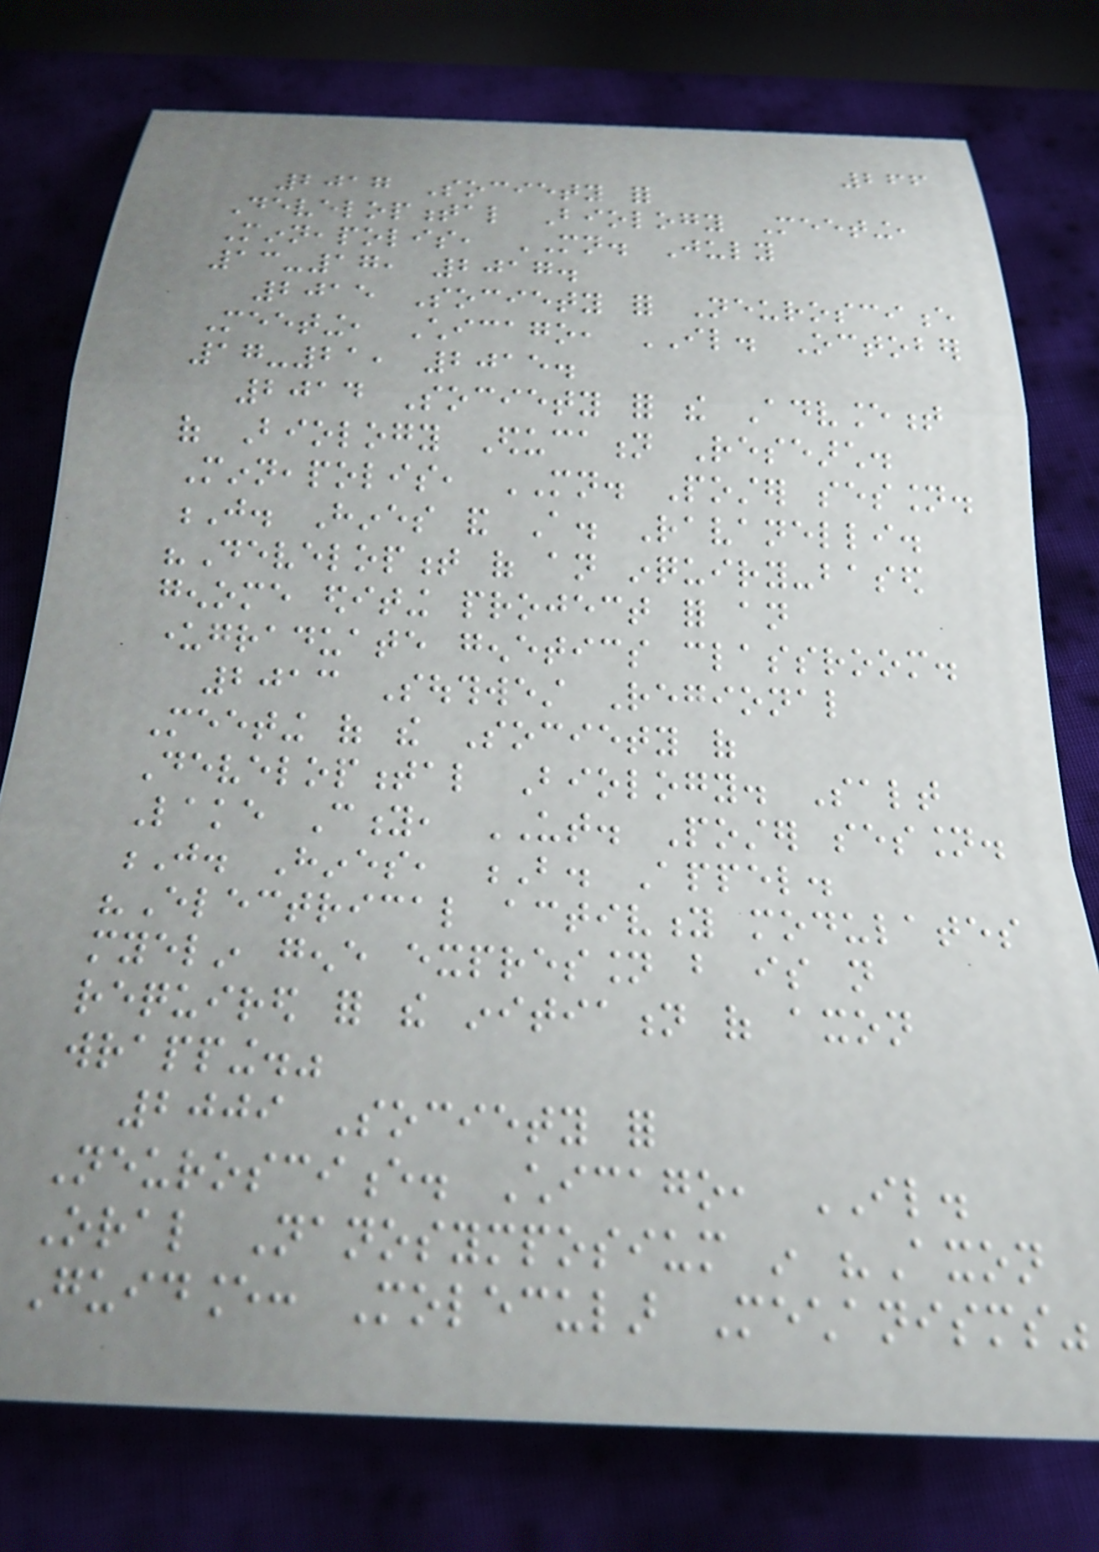266
2017 Society for
Developmental Biology Meeting,
Minneapolis, MN. July
13-17, 2017.
2015 Society for Neuroscience
Meeting, Chicago, IL. October
17-21, 2015.
2014 Society for the Advancement
of Biology Education Research.
Minneapolis, MN. Poster session.
J. Hines and A. Ravanelli.
"Development of an inquiry-based
genome editing project for an
undergraduate genetics classroom.
2013 Southwest Regional
Meeting of the Society of
Developmental Biology. Salt
Lake City, UT. Poster session.
J. Hines, B. Appel.
"Electrical activity modulates
myelin gene expression but is not
required for the initiation of axon
wrapping."
2009 Society for
Neuroscience. Chicago, IL.
Oral Nanosymposium in "Axon
Guidance: Molecular Mechanisms"
